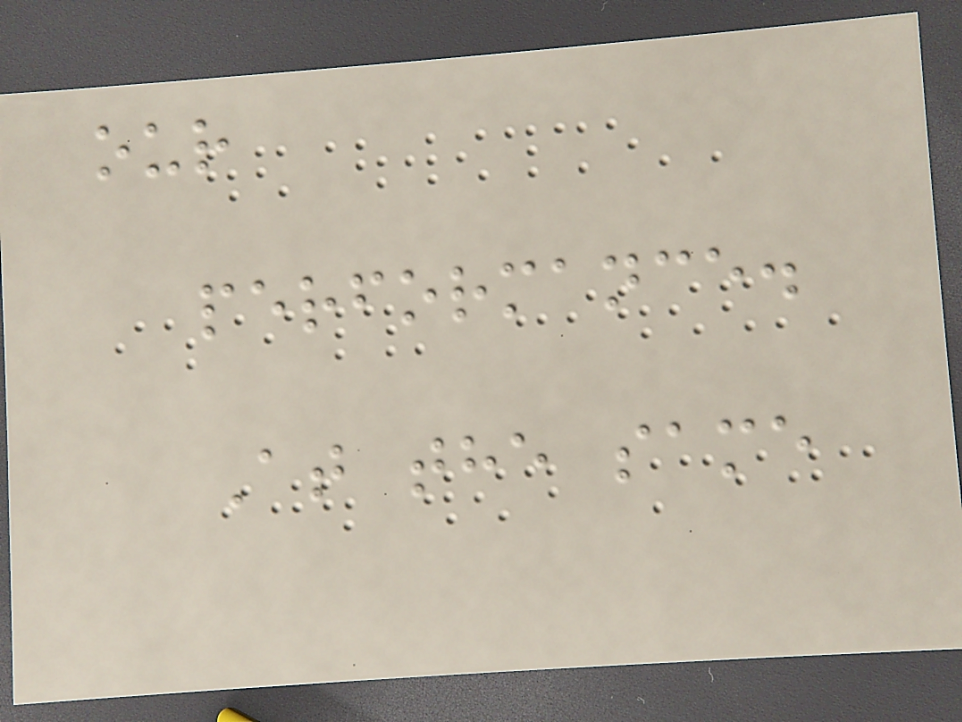our
performance.
At the same
